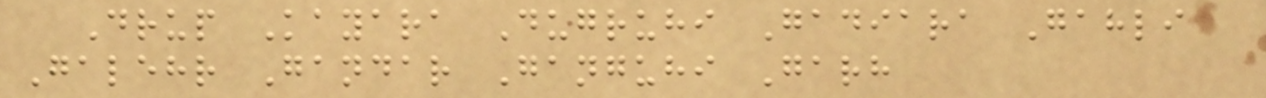Drup Kayara Dugruhi Gadiara Gahli
Galehr Gandar Ganguhi Garh
